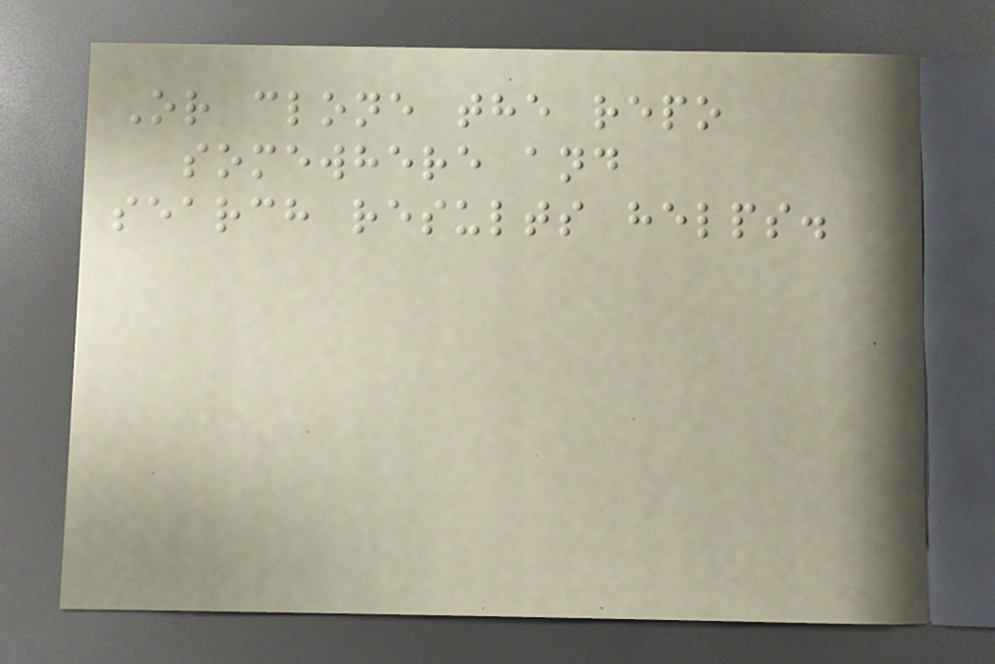Or clone the repo
somewhere and
search results helps.
